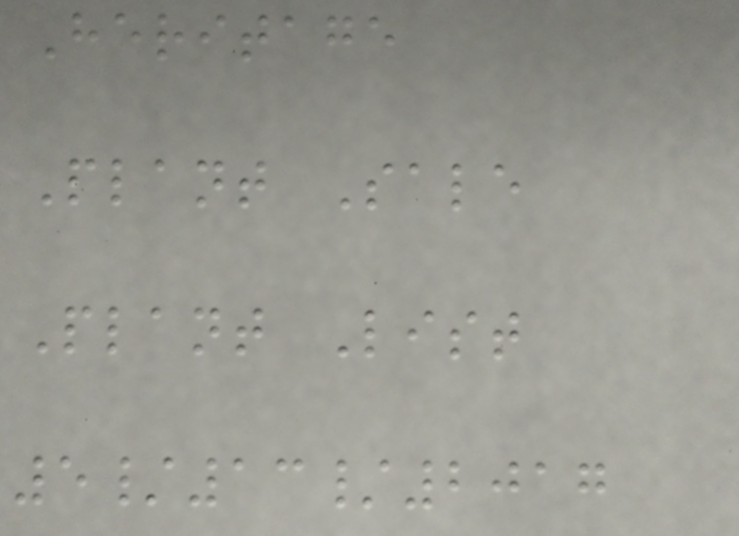Heritage
Plant Sale
Plant List
5/13/2017
